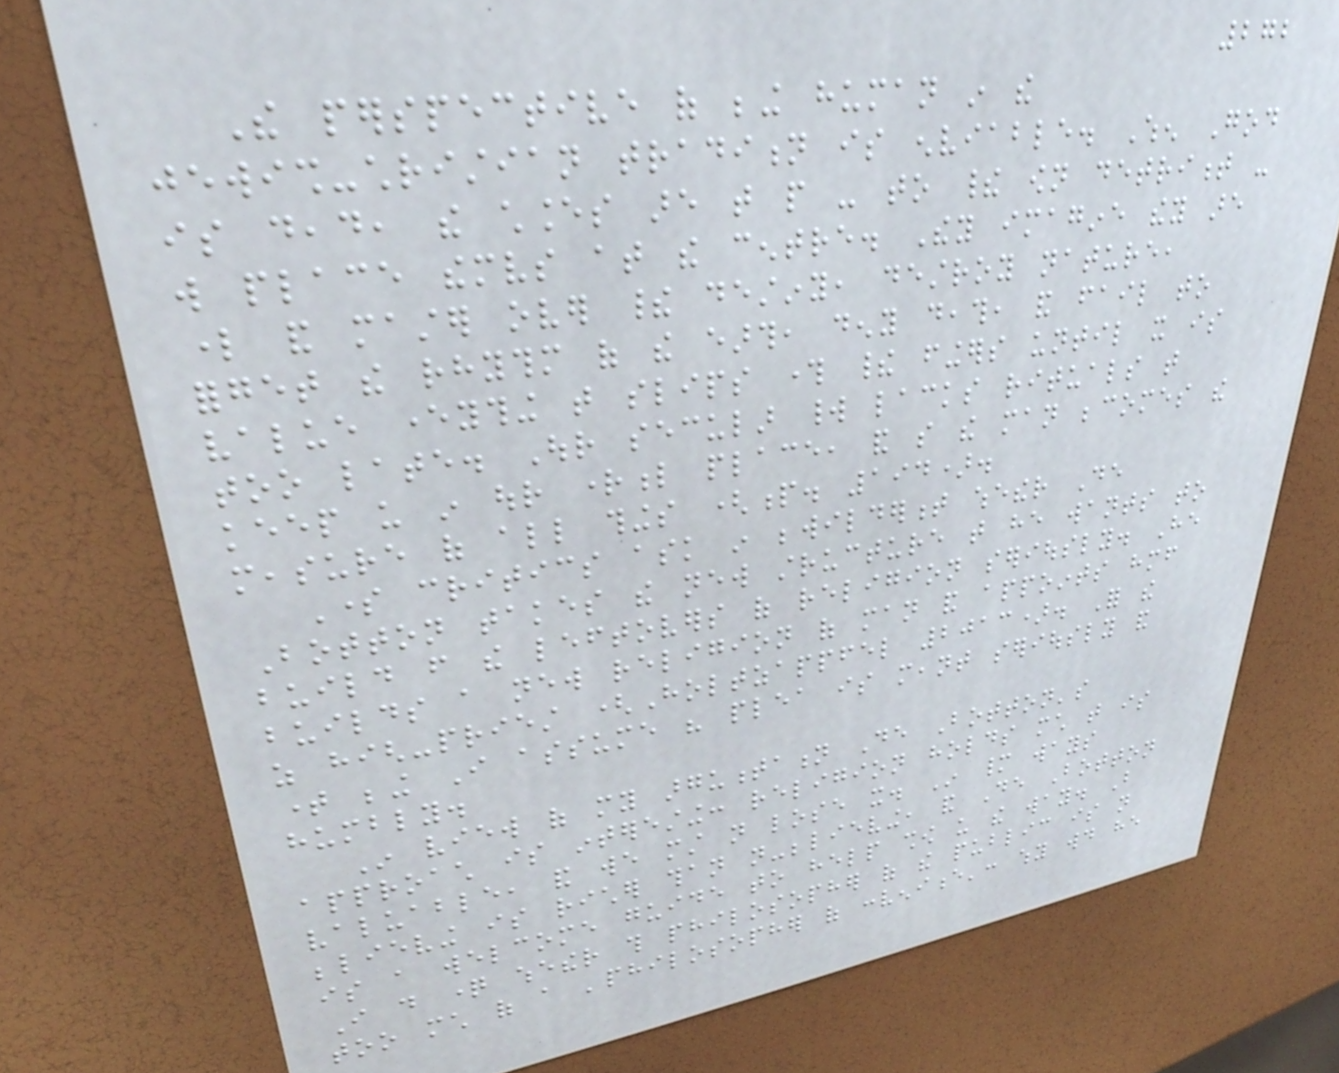272
The perspective of being human in the
jewish-christian tradition is enviable. When God
is dead, the chances are that people - to their own detriment -
will place themselves at the centre. They imagine they are
lord and master over their destiny, destroy nature,
forget the rhythm of the earth, deny death, and fail to
value everything that slips through their fingers until it is
too late. Our secular world lacks rituals that
keep us in our rightful place, and so the man becomes the
measure of all things (p. 194).
Some critics ask in bewilderment whether De
Botton takes the new structure that he wants to
build from the leftovers of religion seriously. He
builds a new religion of man and appoints himself
as high-priest (Holtzappfel 2013). For the
time being I assume his plea is meant seriously and
humbly.
In view of my argumentation De Botton's
approach is interesting: religion holds much that is
valuable, and we must not lose it. In many ways
believing is richer than not-believing, and De Botton
is a welcome guide to help show us the way. But
I do question whether this philosopher of the public is not
too much of a 'philosopher of convenience': why would he
